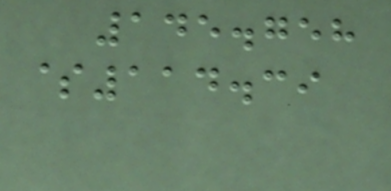145.758
$114.39
